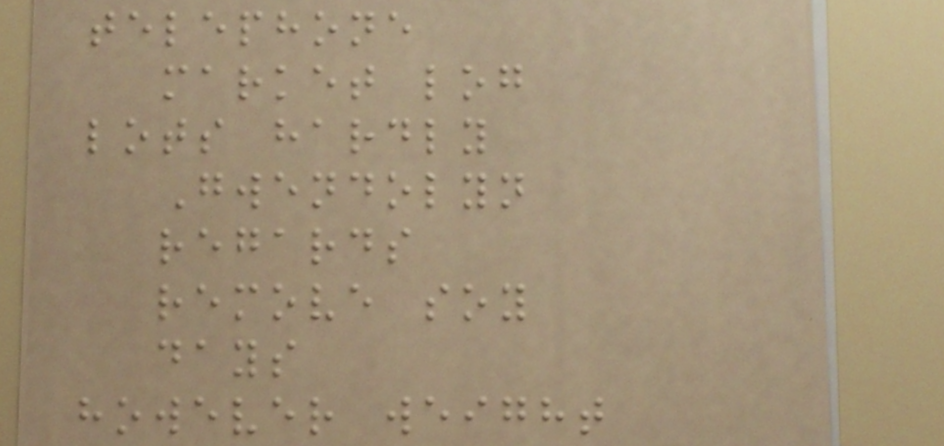telephone
market log
lots hardly
Gwendolyn
regards
remove soy
days
however weight
